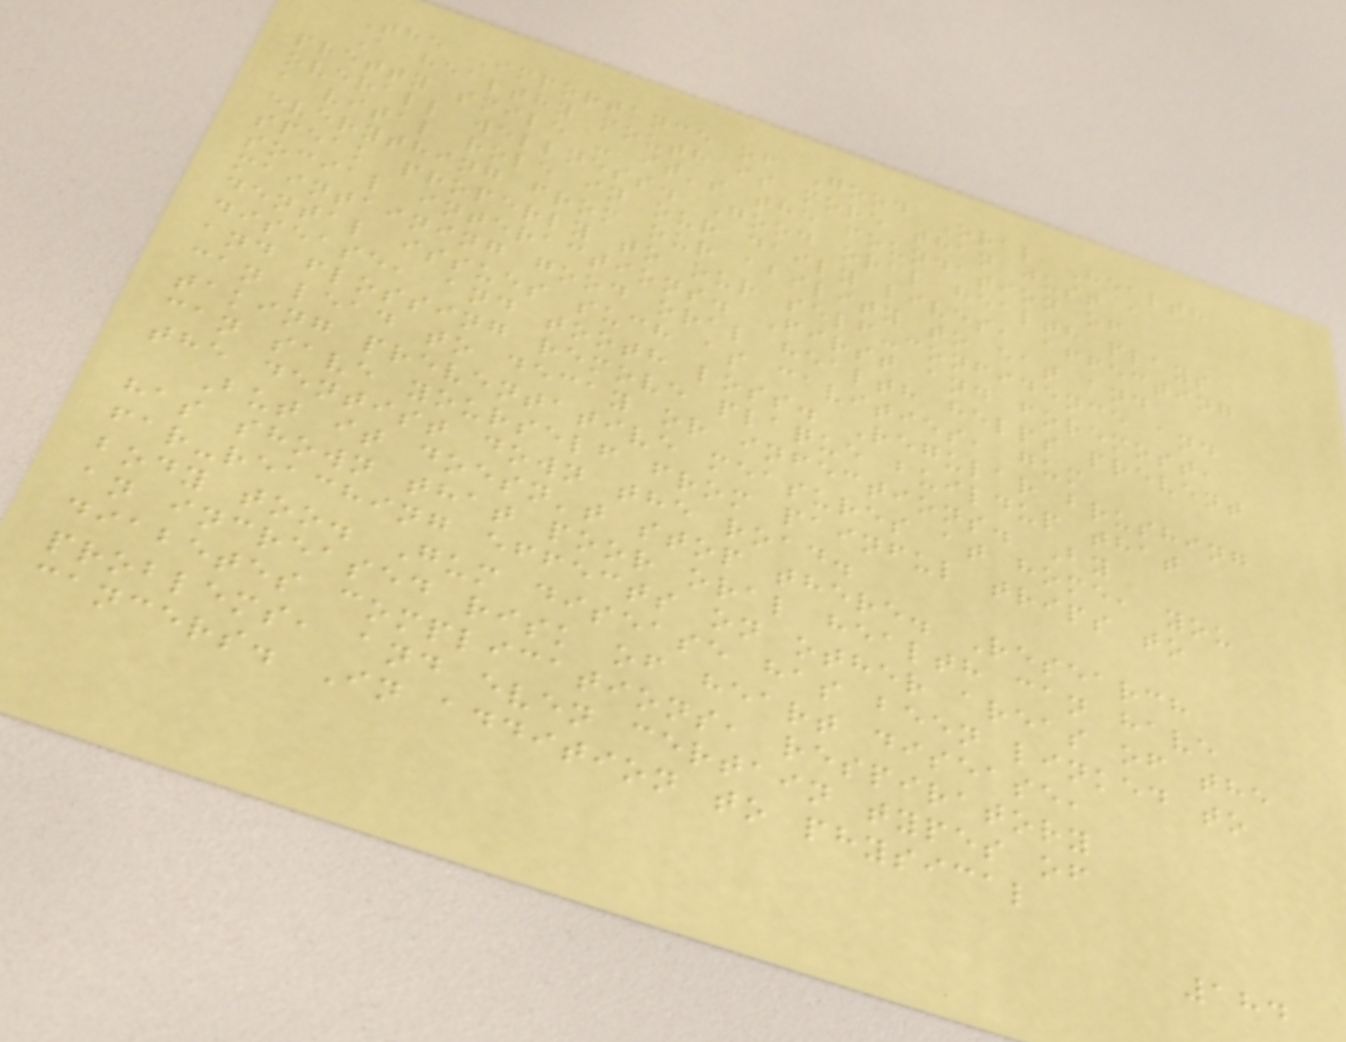The Importance of Good Oral Health
A healthy mouth is more than just a
pretty smile - it's the foundation of
overall wellness. Good oral health plays
a vital role in our daily lives, affecting
everything from our ability to eat and
speak properly to our self-confidence and
social interactions. First and foremost,
maintaining good oral health helps prevent
dental issues such as cavities, gum
disease, and tooth loss. Regular brushing
and flossing remove plaque buildup that
can lead to decay or infections. By
taking preventative measures at home, you
can save yourself from painful trips to
the dentist down the road.
But it doesn't stop there. Research
has shown that poor oral health can have
far-reaching effects on other areas of the
body too. Gum disease has been linked to
an increased risk of heart disease,
diabetes complications, respiratory
problems, and even certain types of
cancers. In addition to physical
184
